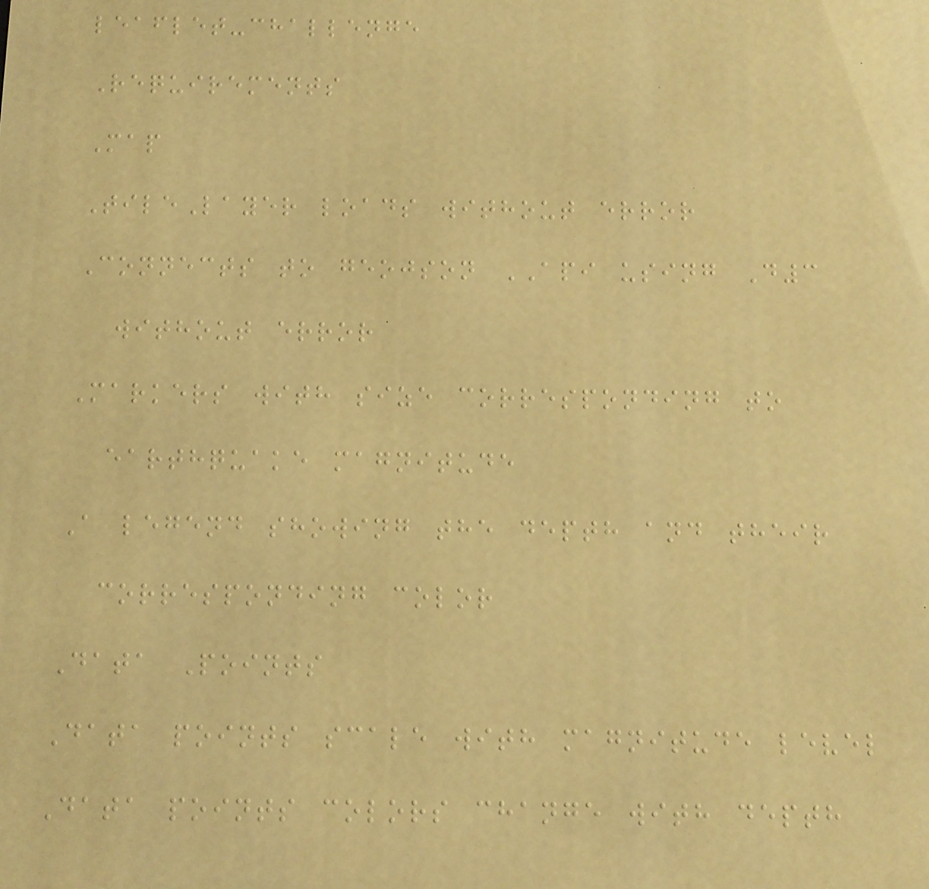leaflet-challenge
Requirements
Map
TileLayer loads without error
Connects to geojson API using D3
without error
Markers with size corresponding to
earthquake magnitude
A legend showing the depth and their
corresponding color
Data Points
Data points scale with magnitude level
Data points colors change with depth
